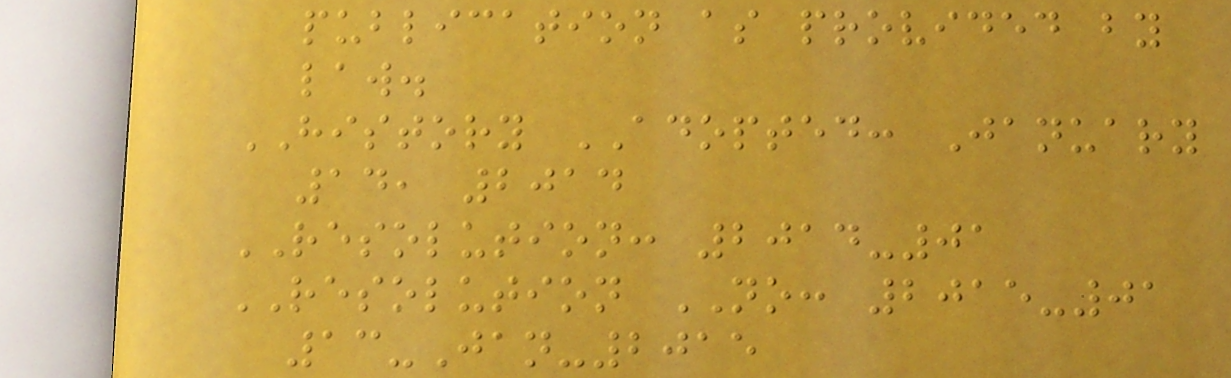publication as provided by
law.
HISTORY ADOPTED: January
14, 2014
RESOLUTION: 2014-01
RESOLUTION NO: 2015-01
13-Jan-2015
